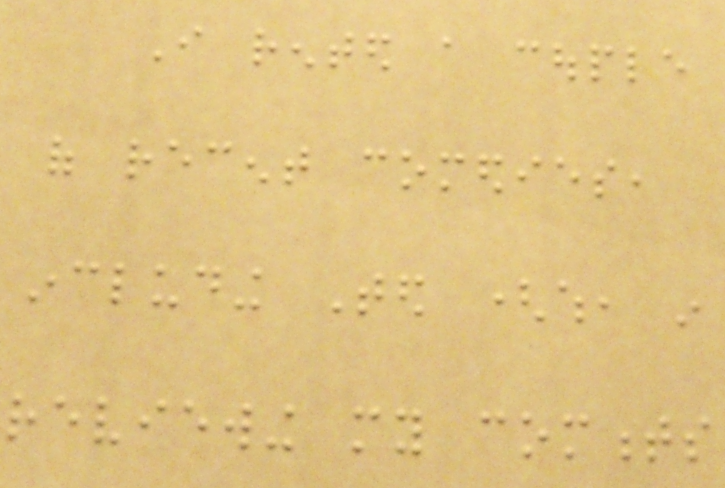I rented a couple
of recent comedies,
including Ted (which, in
reviewing my comments
